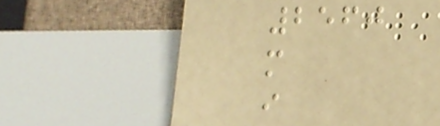2560
m
i
